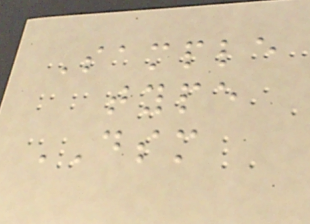Sample
type
DSM
